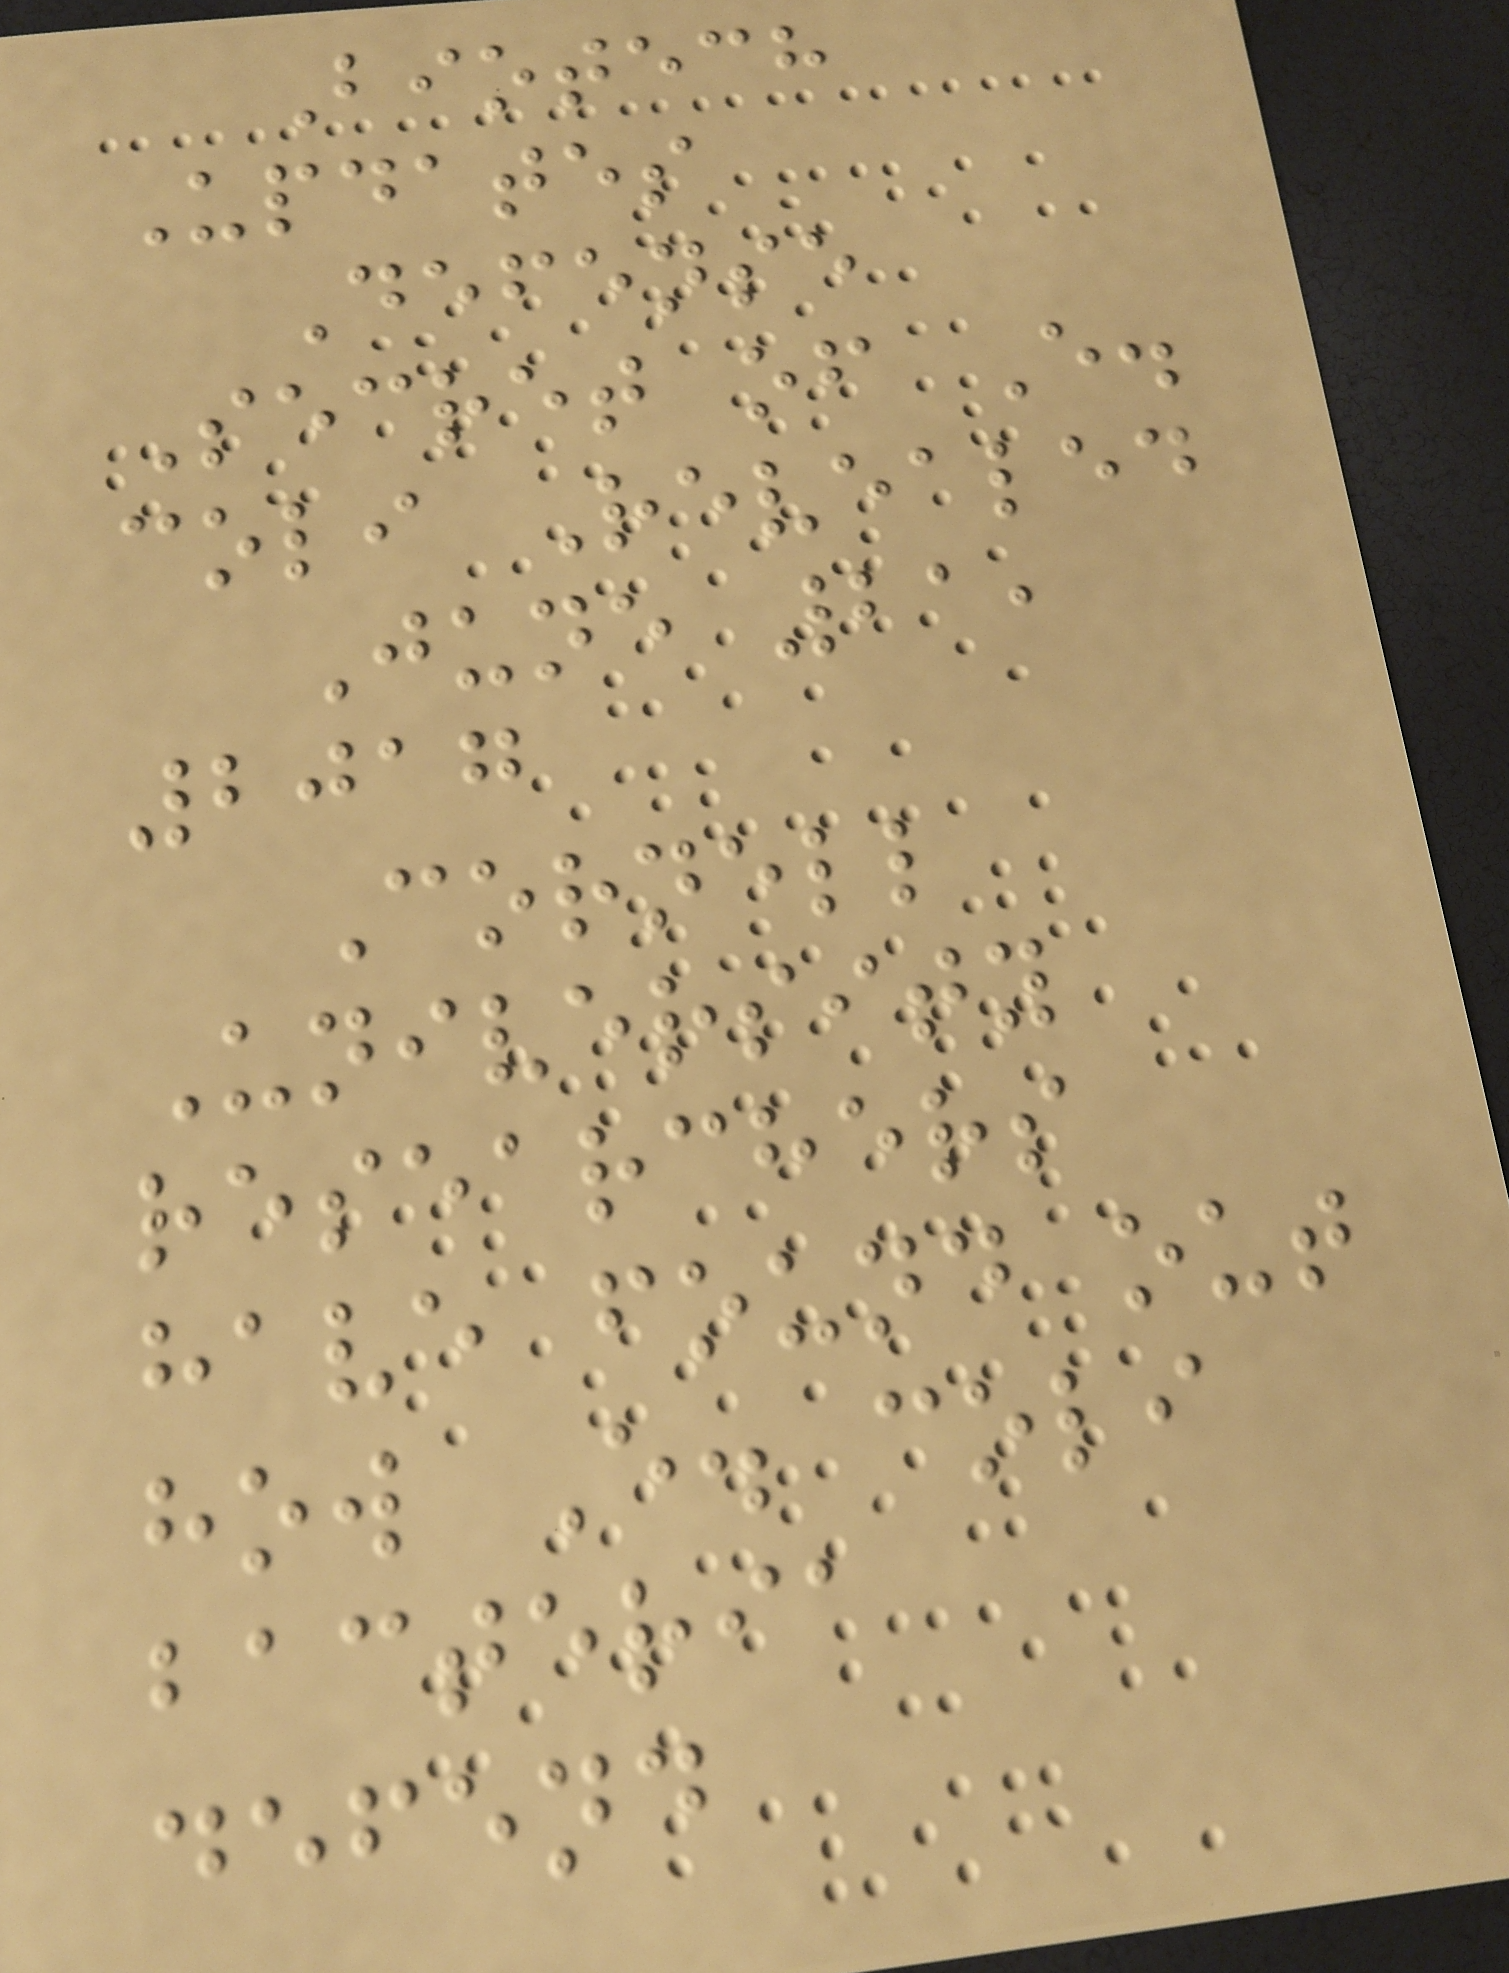Biotech
Updates
Defense
Secret of E.
coli Revealed
June 21,
2017
Cornell
University
researchers
have found out
how E. coli
bacteria
defend
